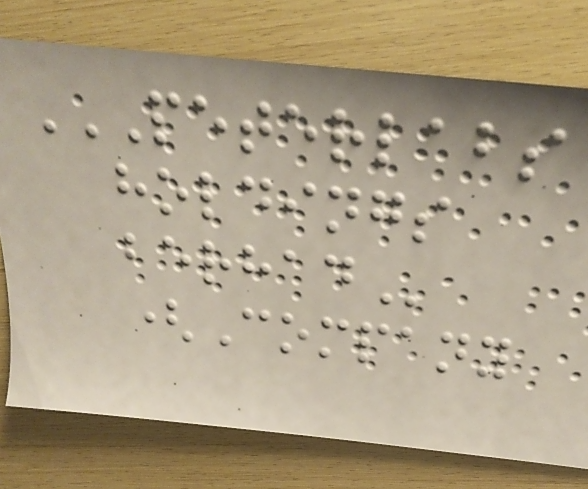PETERLABS
HOLDINGS
BERHAD
(Company
